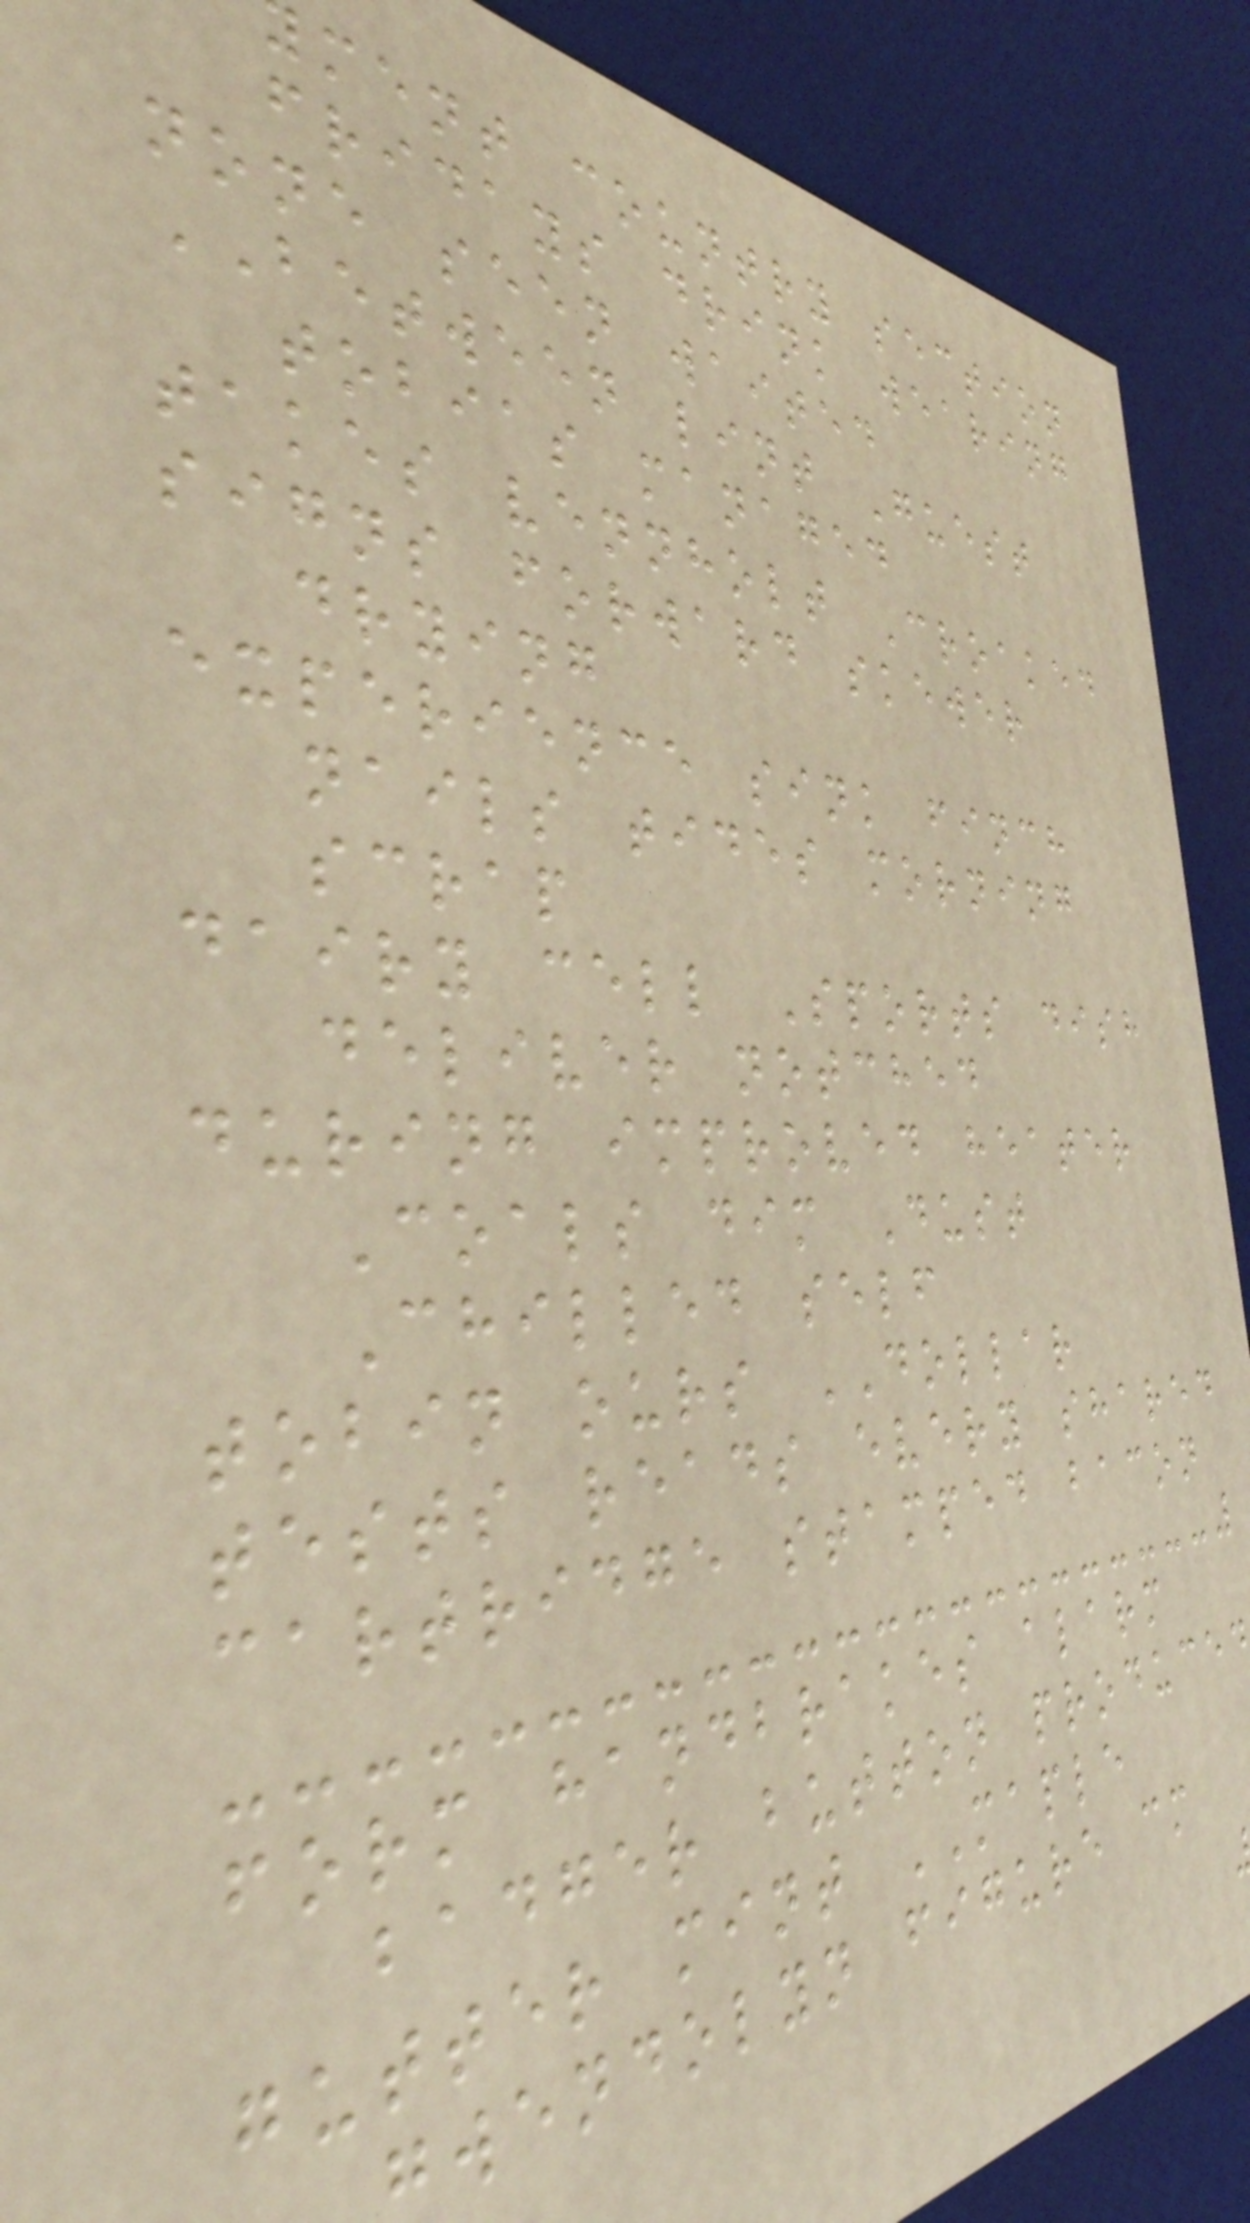ment country section
fridays drink wearing
none seen waited
BETWEEN lint Guest
tobias managed
takes vennholt Croaked
signs forward skewer
drying
experience sink finch
nails tides morning
scrap
dairy cell Sports dish
deliver notched
during improved heater
Coals dim Dust
Chilled self
tobin ours DOLLAR
tests reads every shared
cartridge stamped bacon
form handbrakes alarm
badger button produced
gutter mint MAPLE
wendolyn figure cm
